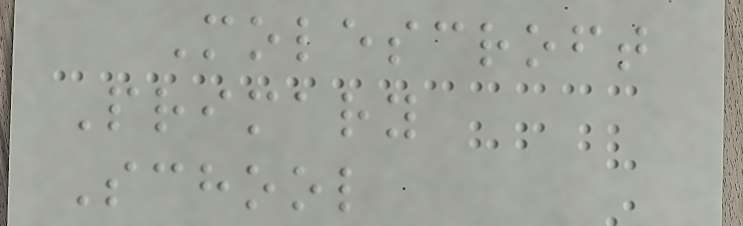Molescroft
Primary
School
